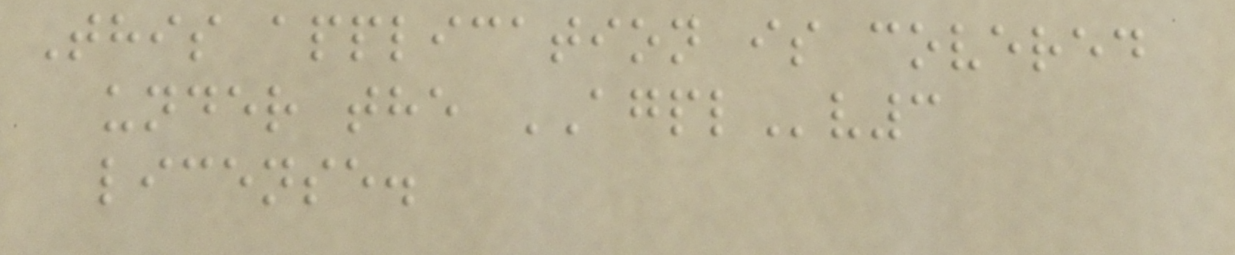This application is covered
under the AGPLv3
license.
